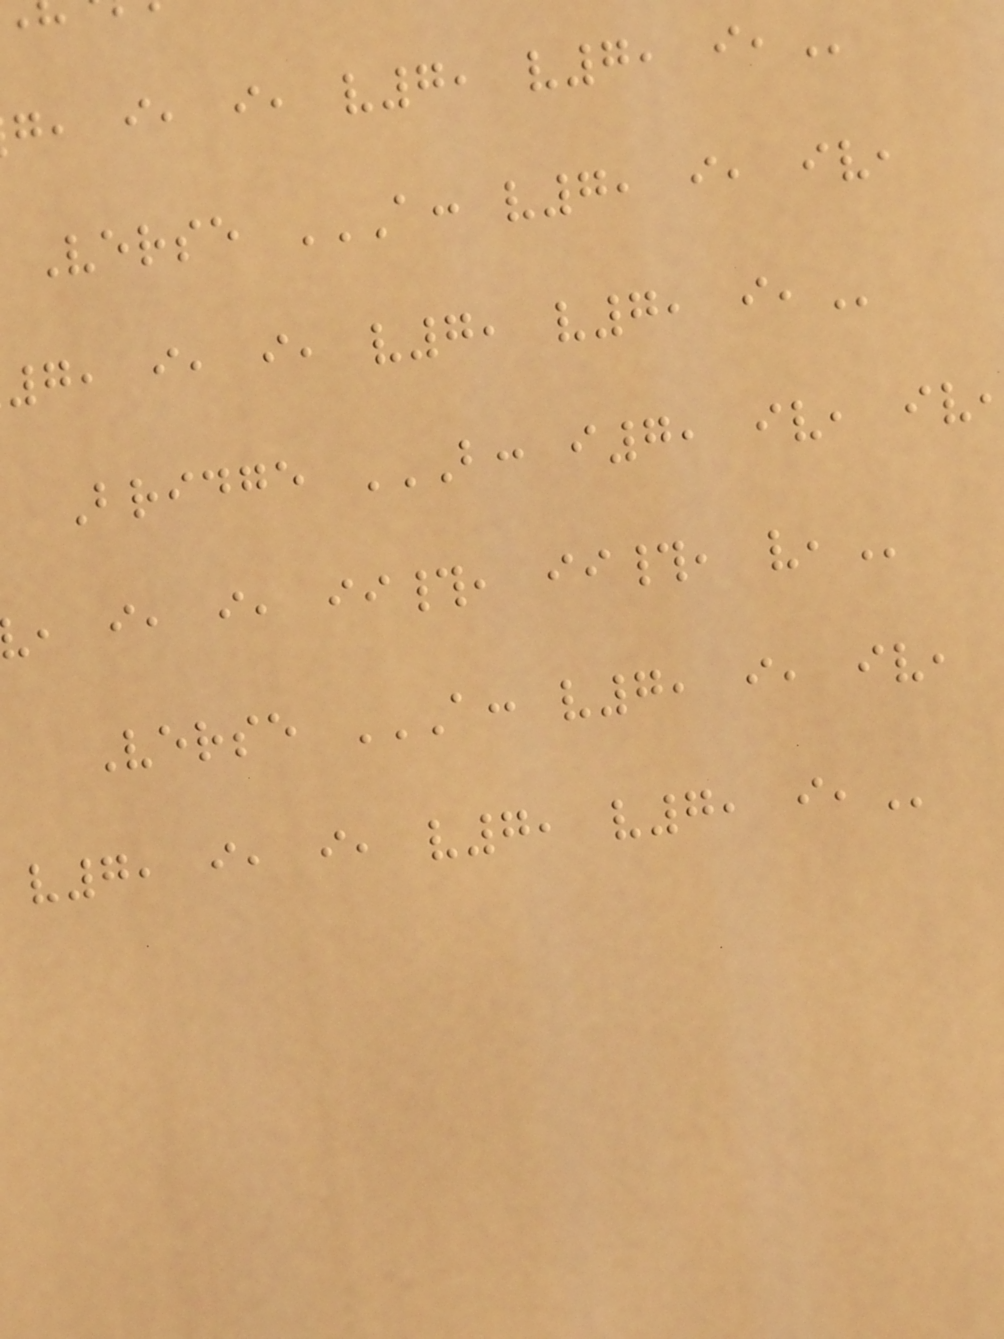g, i, i, v7, v7,
Verse A: V7, I, IV,
7, i, i, v7, v7,
, i, i, ii#, ii#,
Verse A: V7, I, IV,
v7, i, i, v7, v7,
